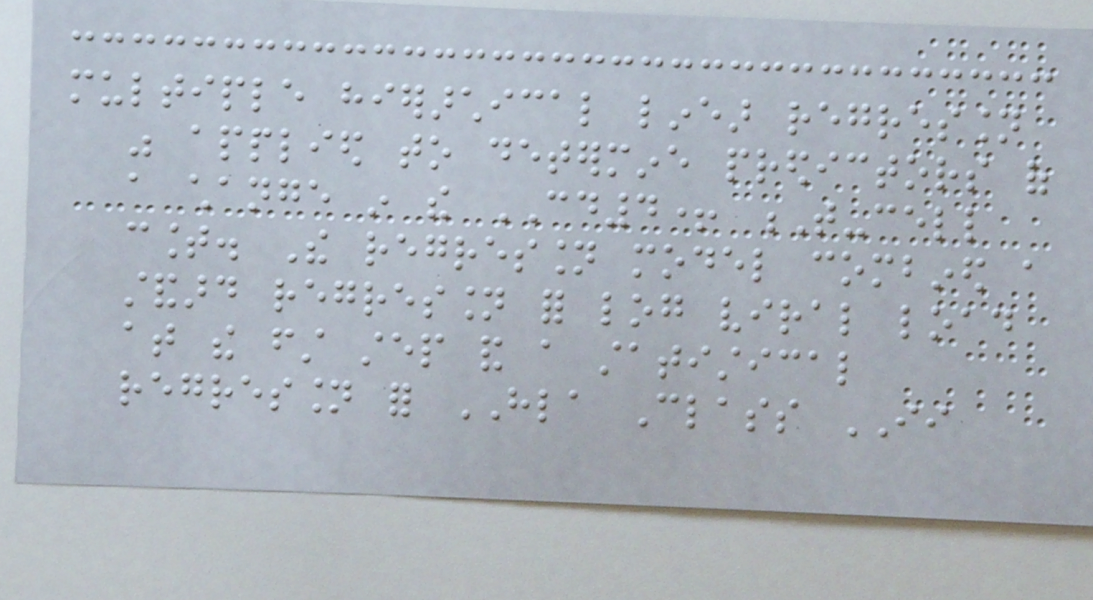multiple hierarchical linear regression
was applied to determine predictors of
a change in the CD4+ T-cell
count. The regression model combined a
standard regression for log viral load
at the first step and a statistical
regression for HLA Class II
